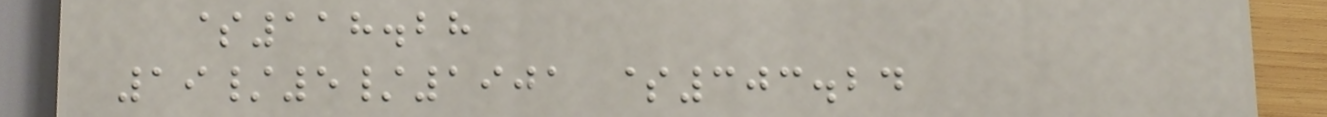$118.28
19/5/1901 $303.24
